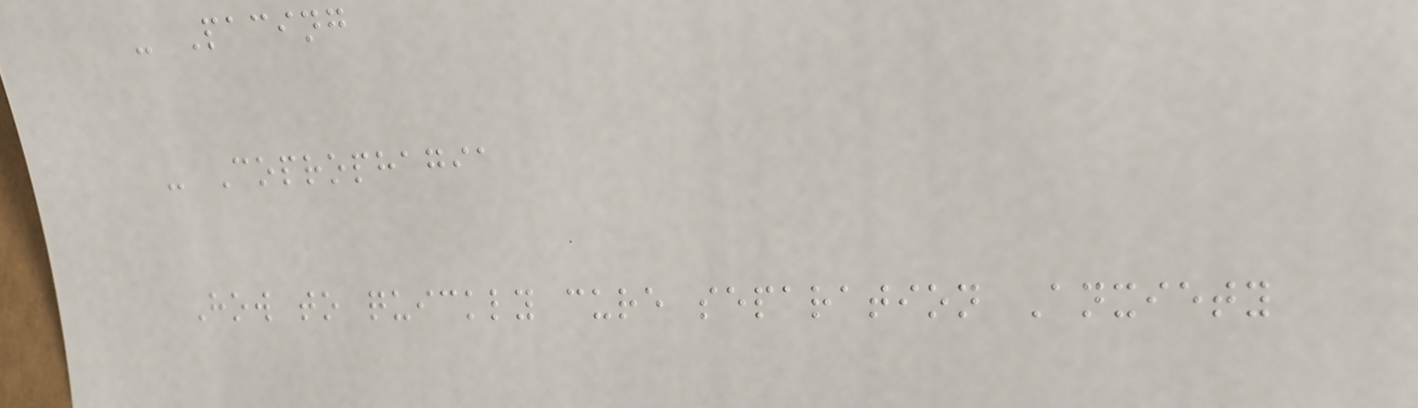- Pacing
- Coprophagia
How to quickly cure separation Anxiety
